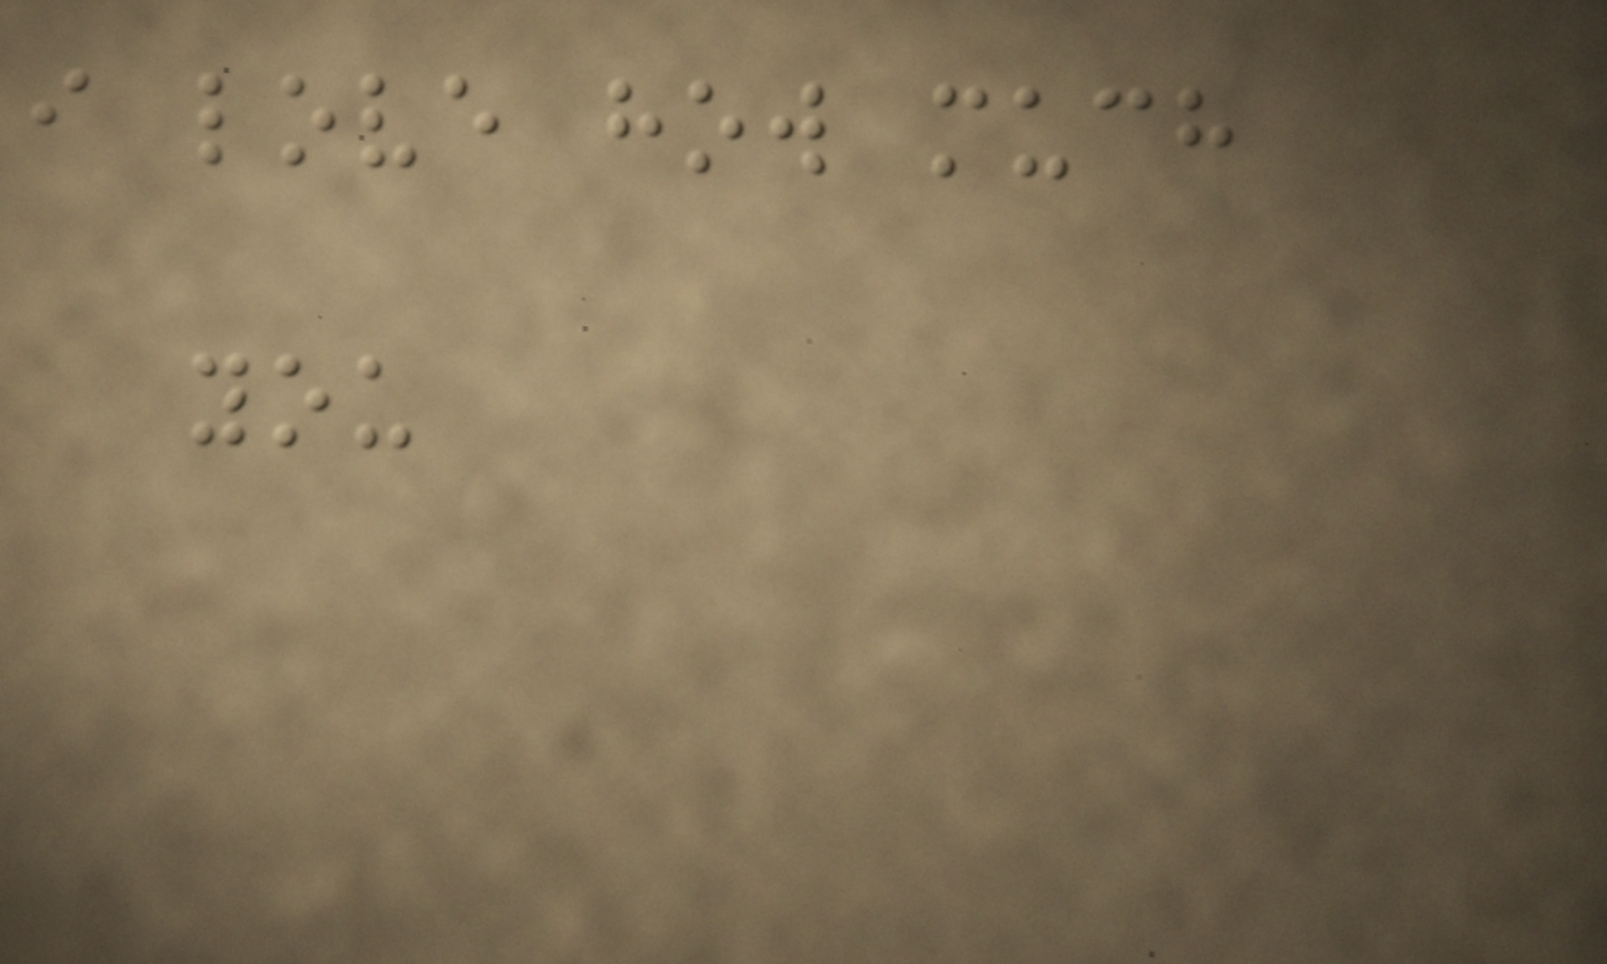i love how much
you
